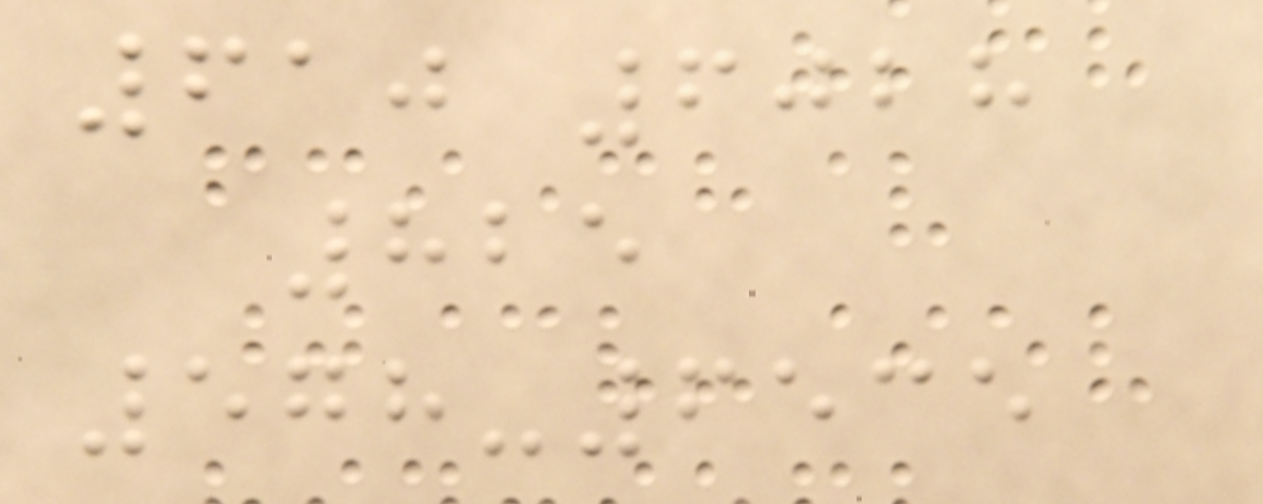610 6028
825
578-6535
